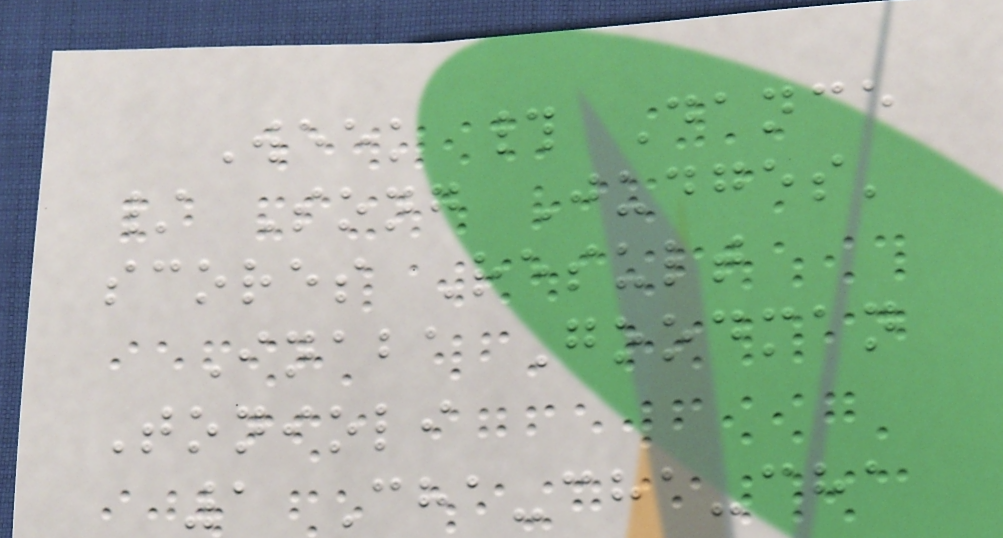Week # Dance
/ Song Judges'
scores Result
Inaba Goodman
Tonioli
1 Cha-cha-cha
